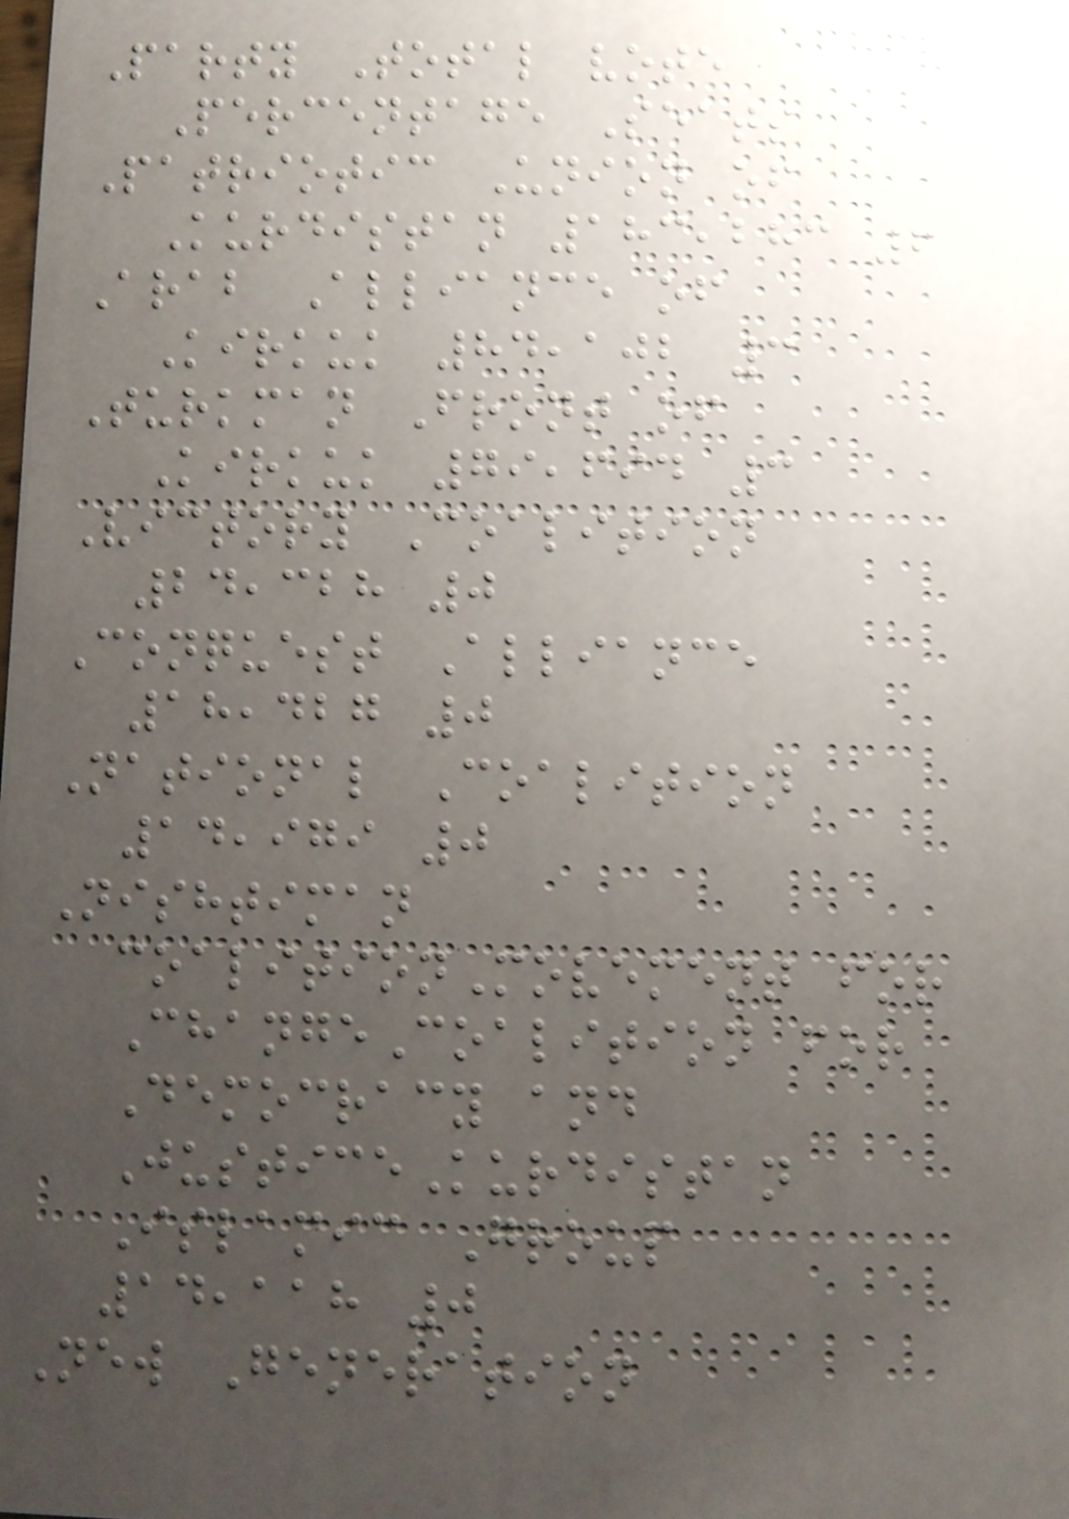Party Total vote
Percentage Seats
Patriotic Union of
Kurdistan 183,283 6
Arab Alliance of
Kirkuk 84,102 3
Turkman Front of
Kirkuk 79,694 3
Victory Coalition
24,328 0
Conquest Alliance
18,427 0
National Coalition
14,979 0
Nishtiman
coalitionMovement for
ChangeCoalition for
Democracy and
JusticeKurdistan
Islamic Group
14,118 0
New Generation
